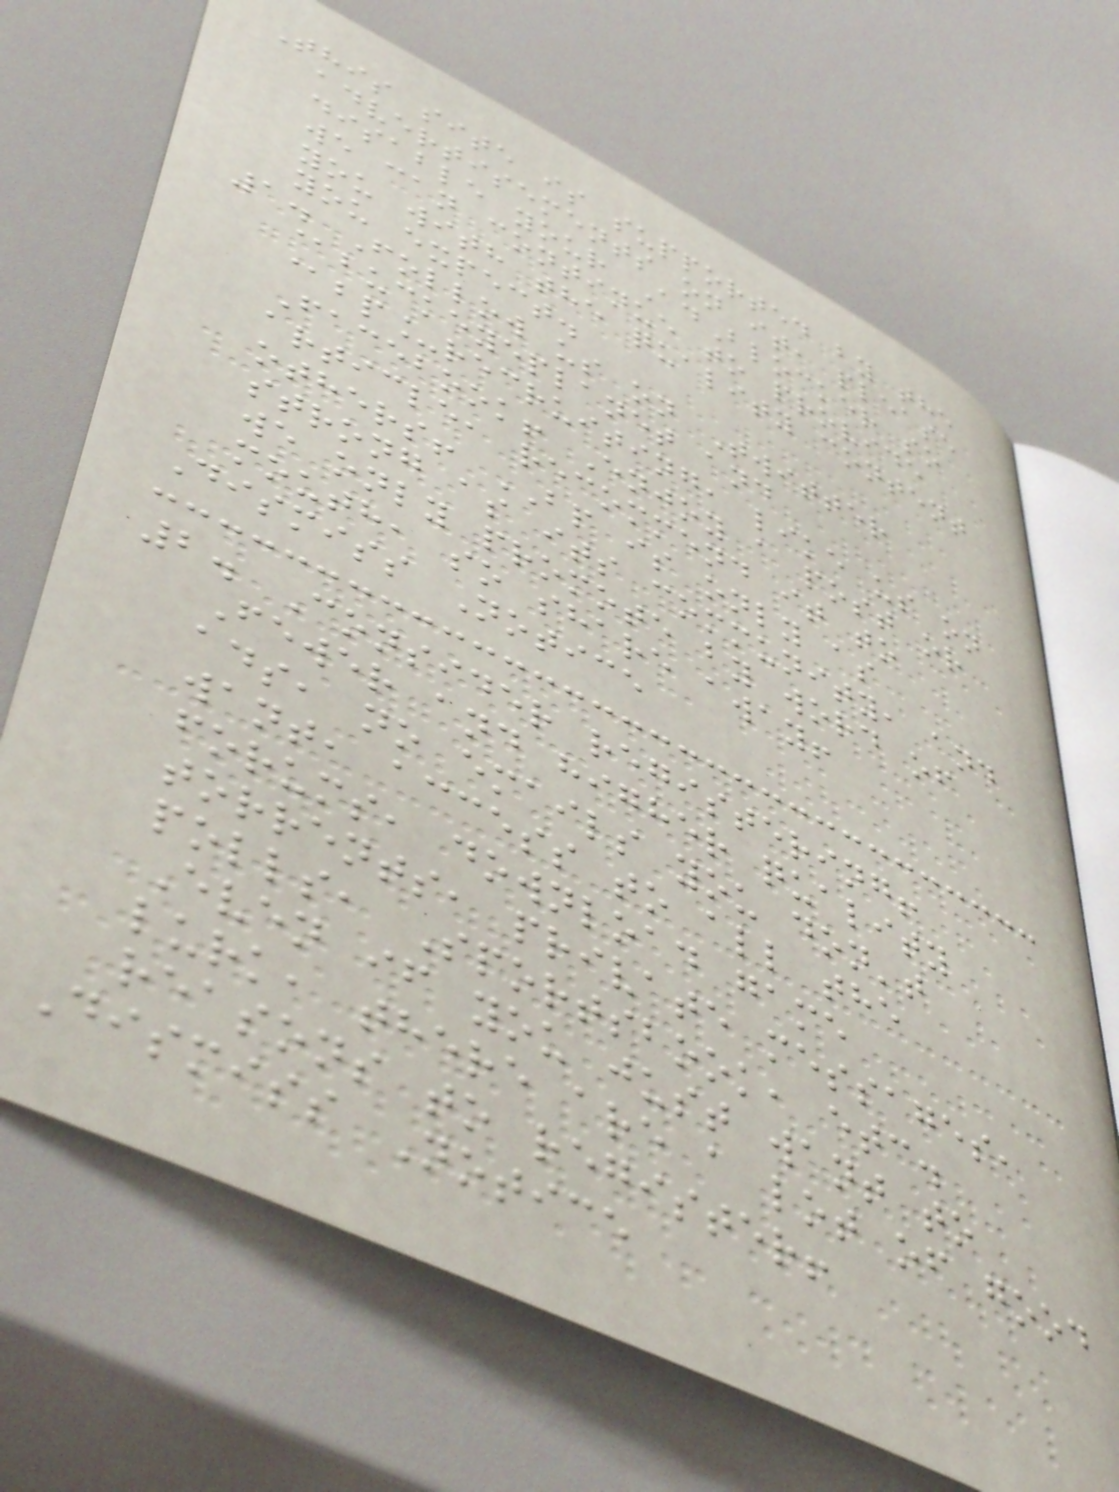This site is supported by the
advertisements on it, please
disable your AdBlocker so
we can continue to provide
you with the quality content
you expect.
1. Follow us on Twitter
@buckeyeplanet and
@bp_recruiting, like us on
Facebook! Enjoy a post or
article, recommend it to
others! BP is only as
strong as its community, and
we only promote by word of
mouth, so share away!
Dismiss Notice
2. Consider registering!
Fewer and higher quality
ads, no emails you don't
want, access to all the
forums, download game
torrents, private messages,
polls, Sportsbook, etc.
Even if you just want to
lurk, there are a lot of good
reasons to register!
Dismiss Notice
